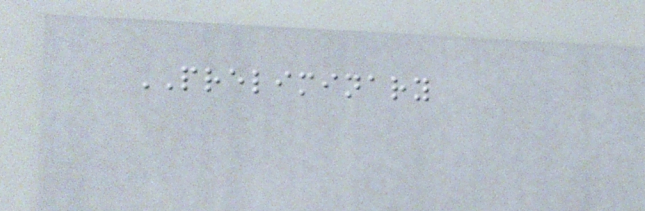PRELIMINARY
